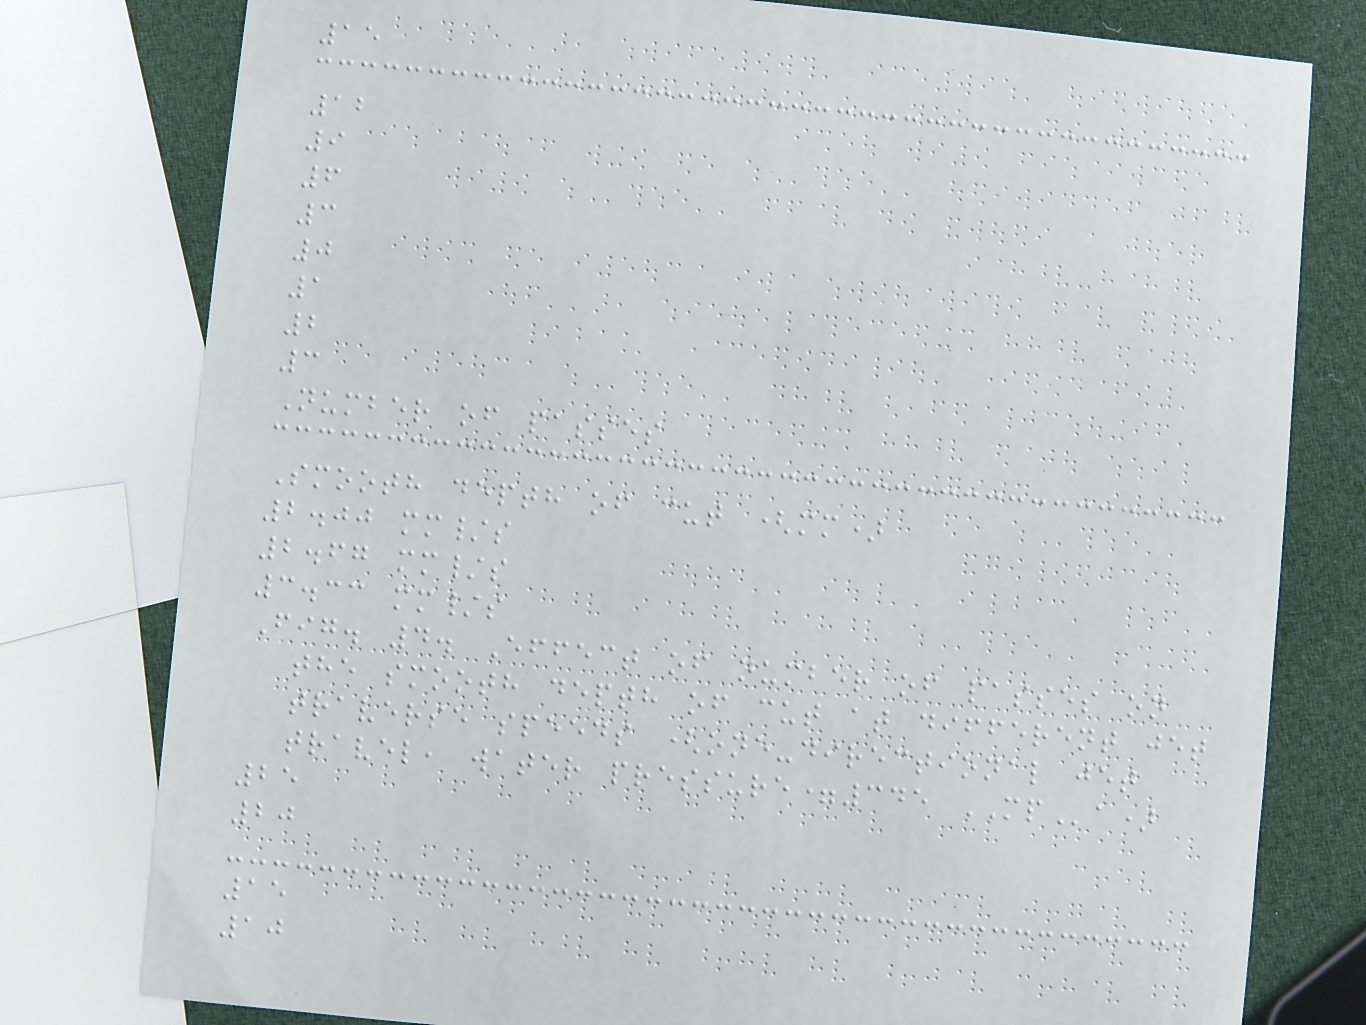15
12
9
6
3
0
1
2
3
Number of passes
Smooth depth of cut (mm)
2.00 mm/s
2.67 mm/s
3.33 mm/s
Fig. 4. Effect of number of passes on
the smooth depth of cut at different jet
traverse speeds (one-directional jet
travel, water pressure=345 MPa)
25
20
15
10
